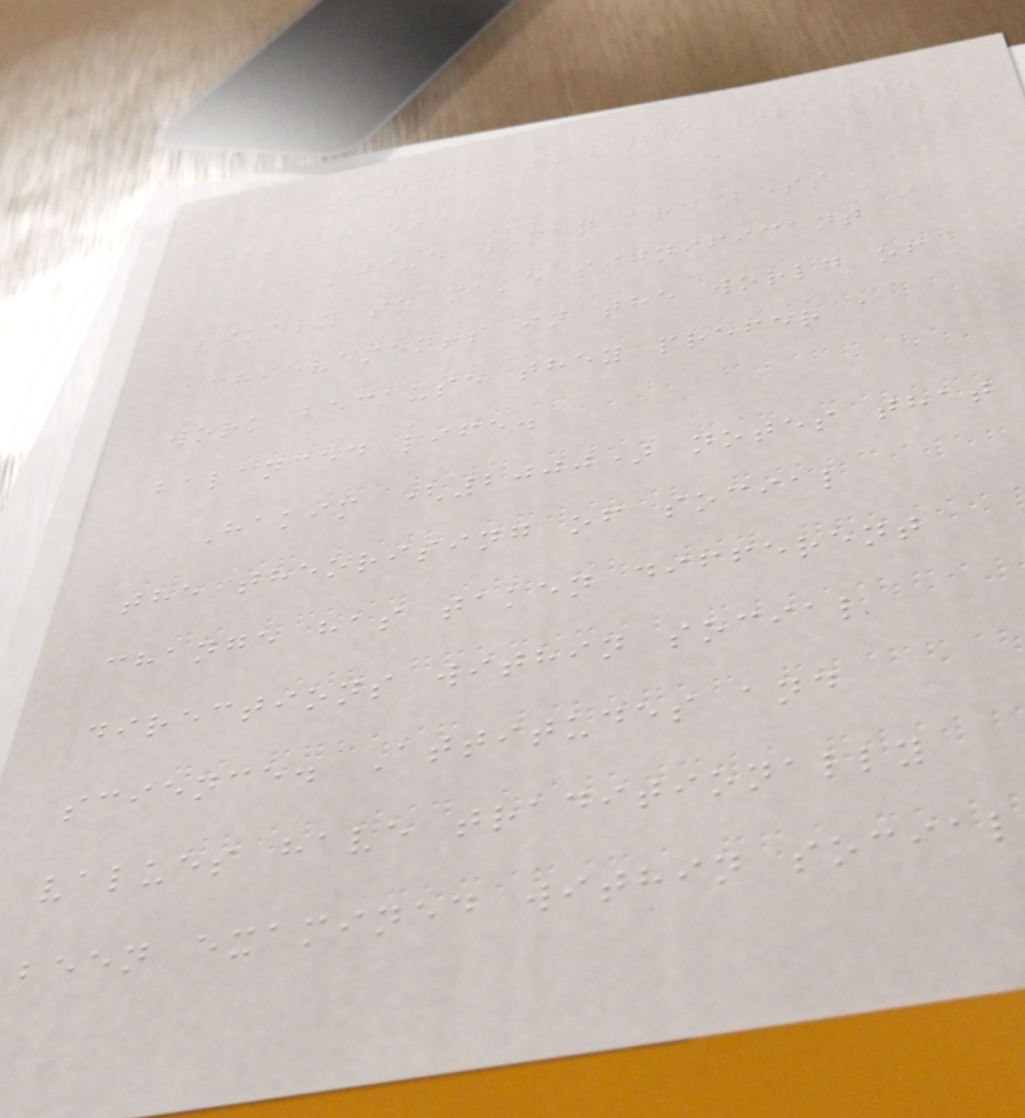Attitudes towards work and
motherhood
adaptive women are less
likely to make significant
achievements in the world of
work because they prefer a
balanced life.
Hakim (2000) notes that
the theorising of social
change has taken different
directions within social
science. Attitudes and
values have traditionally
been examined within social
